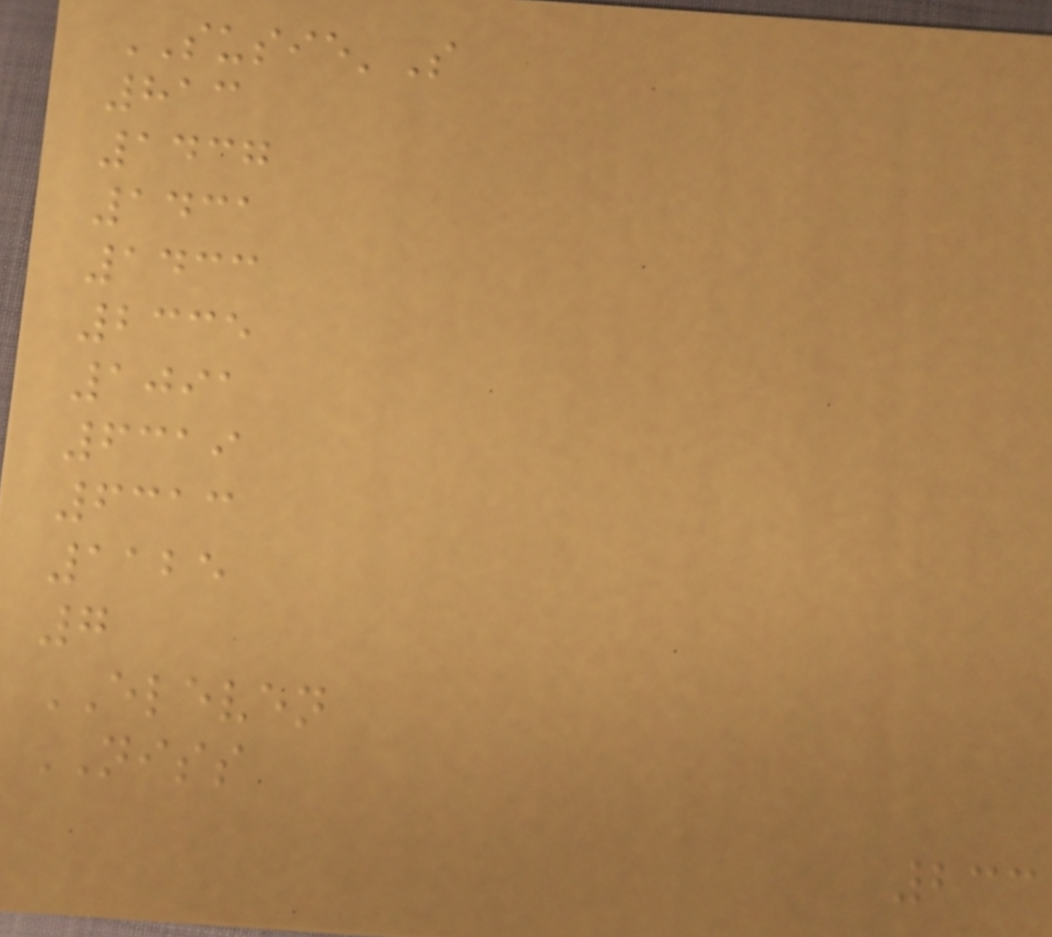SUSIE'S
813
1437
1431
1433
2335
1091
6319
6313
1125
7
ELEVEN
NISS
233
